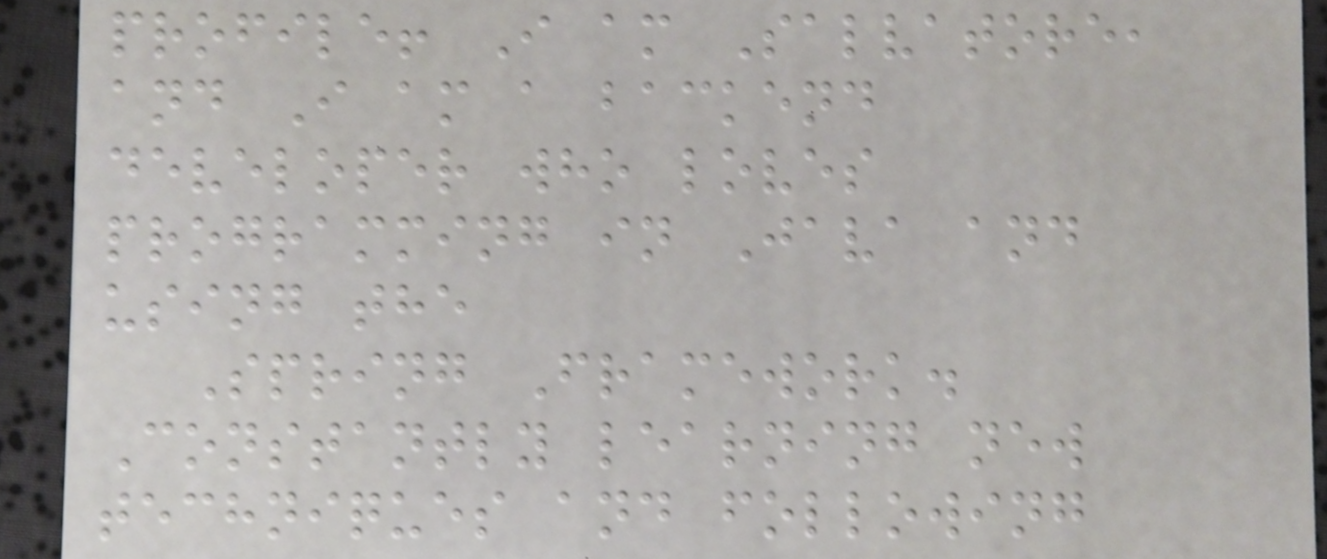profile! I am Salvatore,
and I am a backend
developer who loves
programming in Java and
using the
Spring Framework.
Constantly learning new
techniques and following
